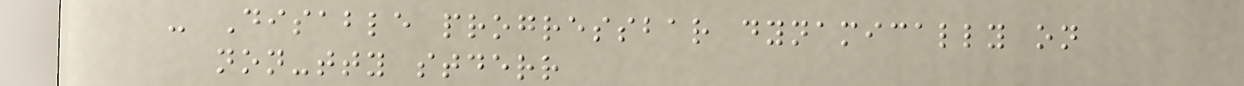- Disable progressbar dynamically on
non-tty stderr
